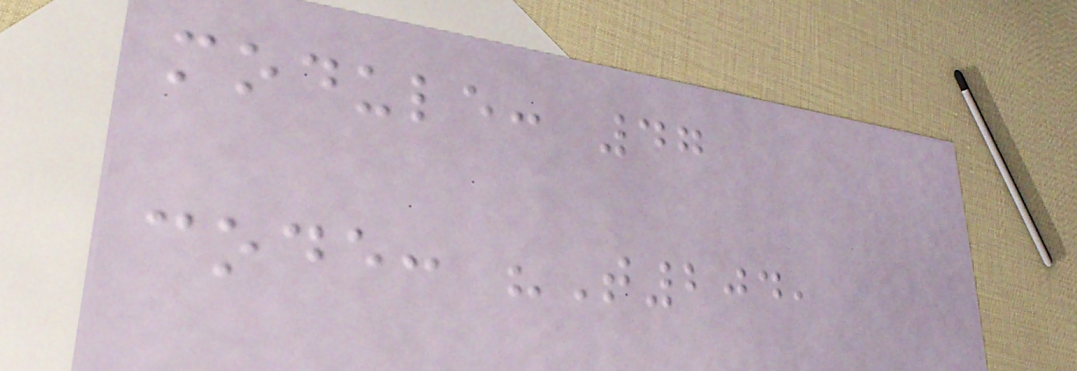module: 47
code: "T204,
